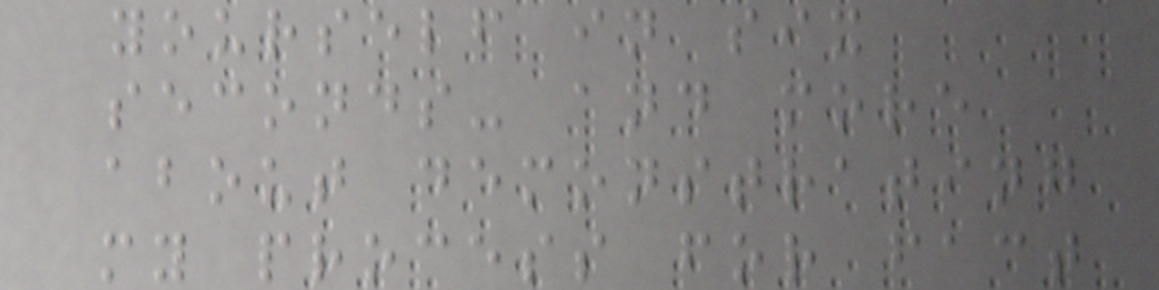yourself in six
seconds- and more
about demonstrating
my process for fact
